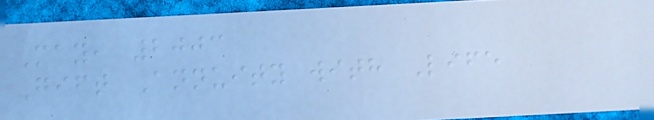May, 2003
Gift Annuity with Life
